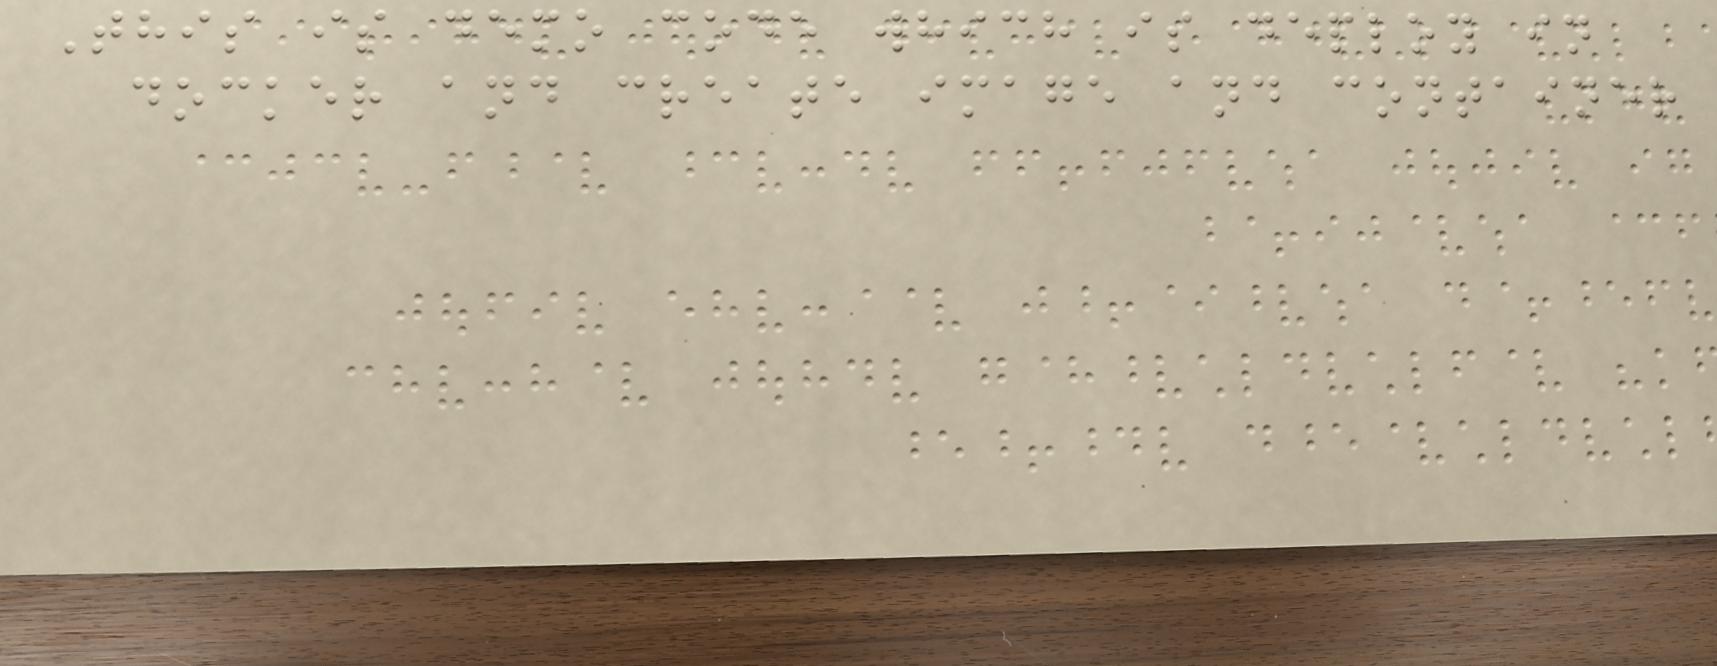This is demo code which is deploy in
docker and create image and container
